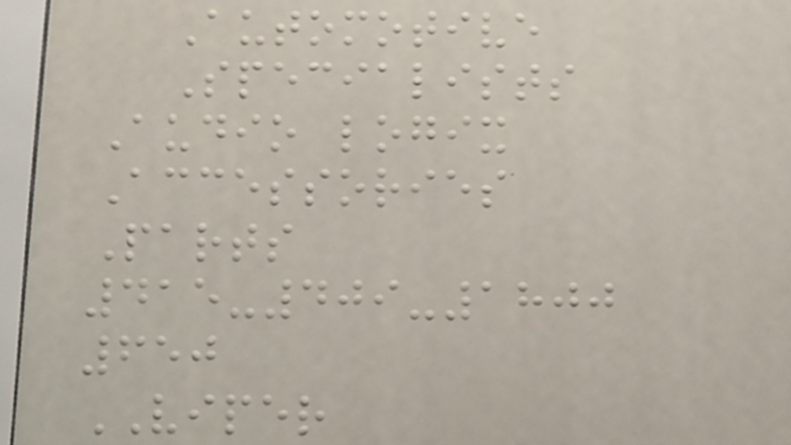Automotive
Specialists
Audio logix
Accessories
Parts
415-409-1800
650
VIPER
